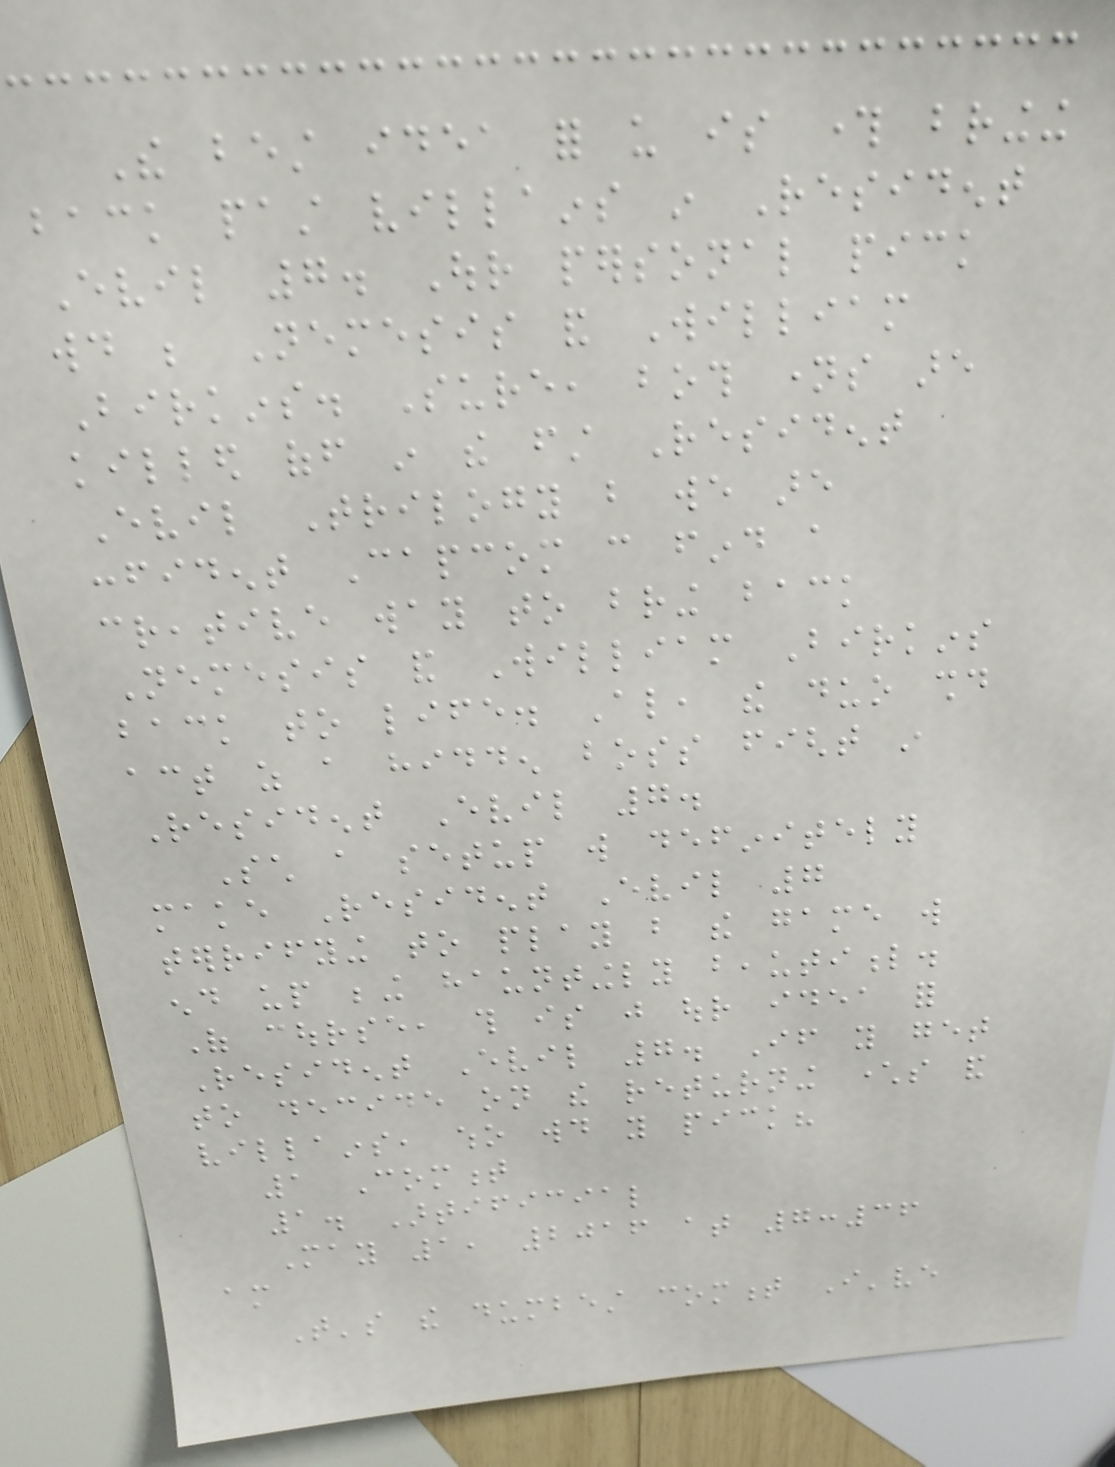The best idea for us is through bringing
back past villains in Resident
Evil 7. Our personal pick
would be Nemesis and William
Birkins. Sure, both names are
killed off in the first Resident
Evil Trilogy but we are
confident Capcom can find a
creative way to bring back
Nemesis and William Birkins
back to life. Also, the duo should
act as a hidden boss fight in
Resident Evil 7.
Such a setup will definitely
make Resident Evil 7
terrifying to play but the game will
end up being hauntingly beautiful.
Of course, this is just our idea for
Resident Evil 7. If you get
to decide on the returning characters and
villains, who would you pick?
1 Comment
1. Artificial
May 1, 2016 at 7:36
am
That's the dumbest comment I've
